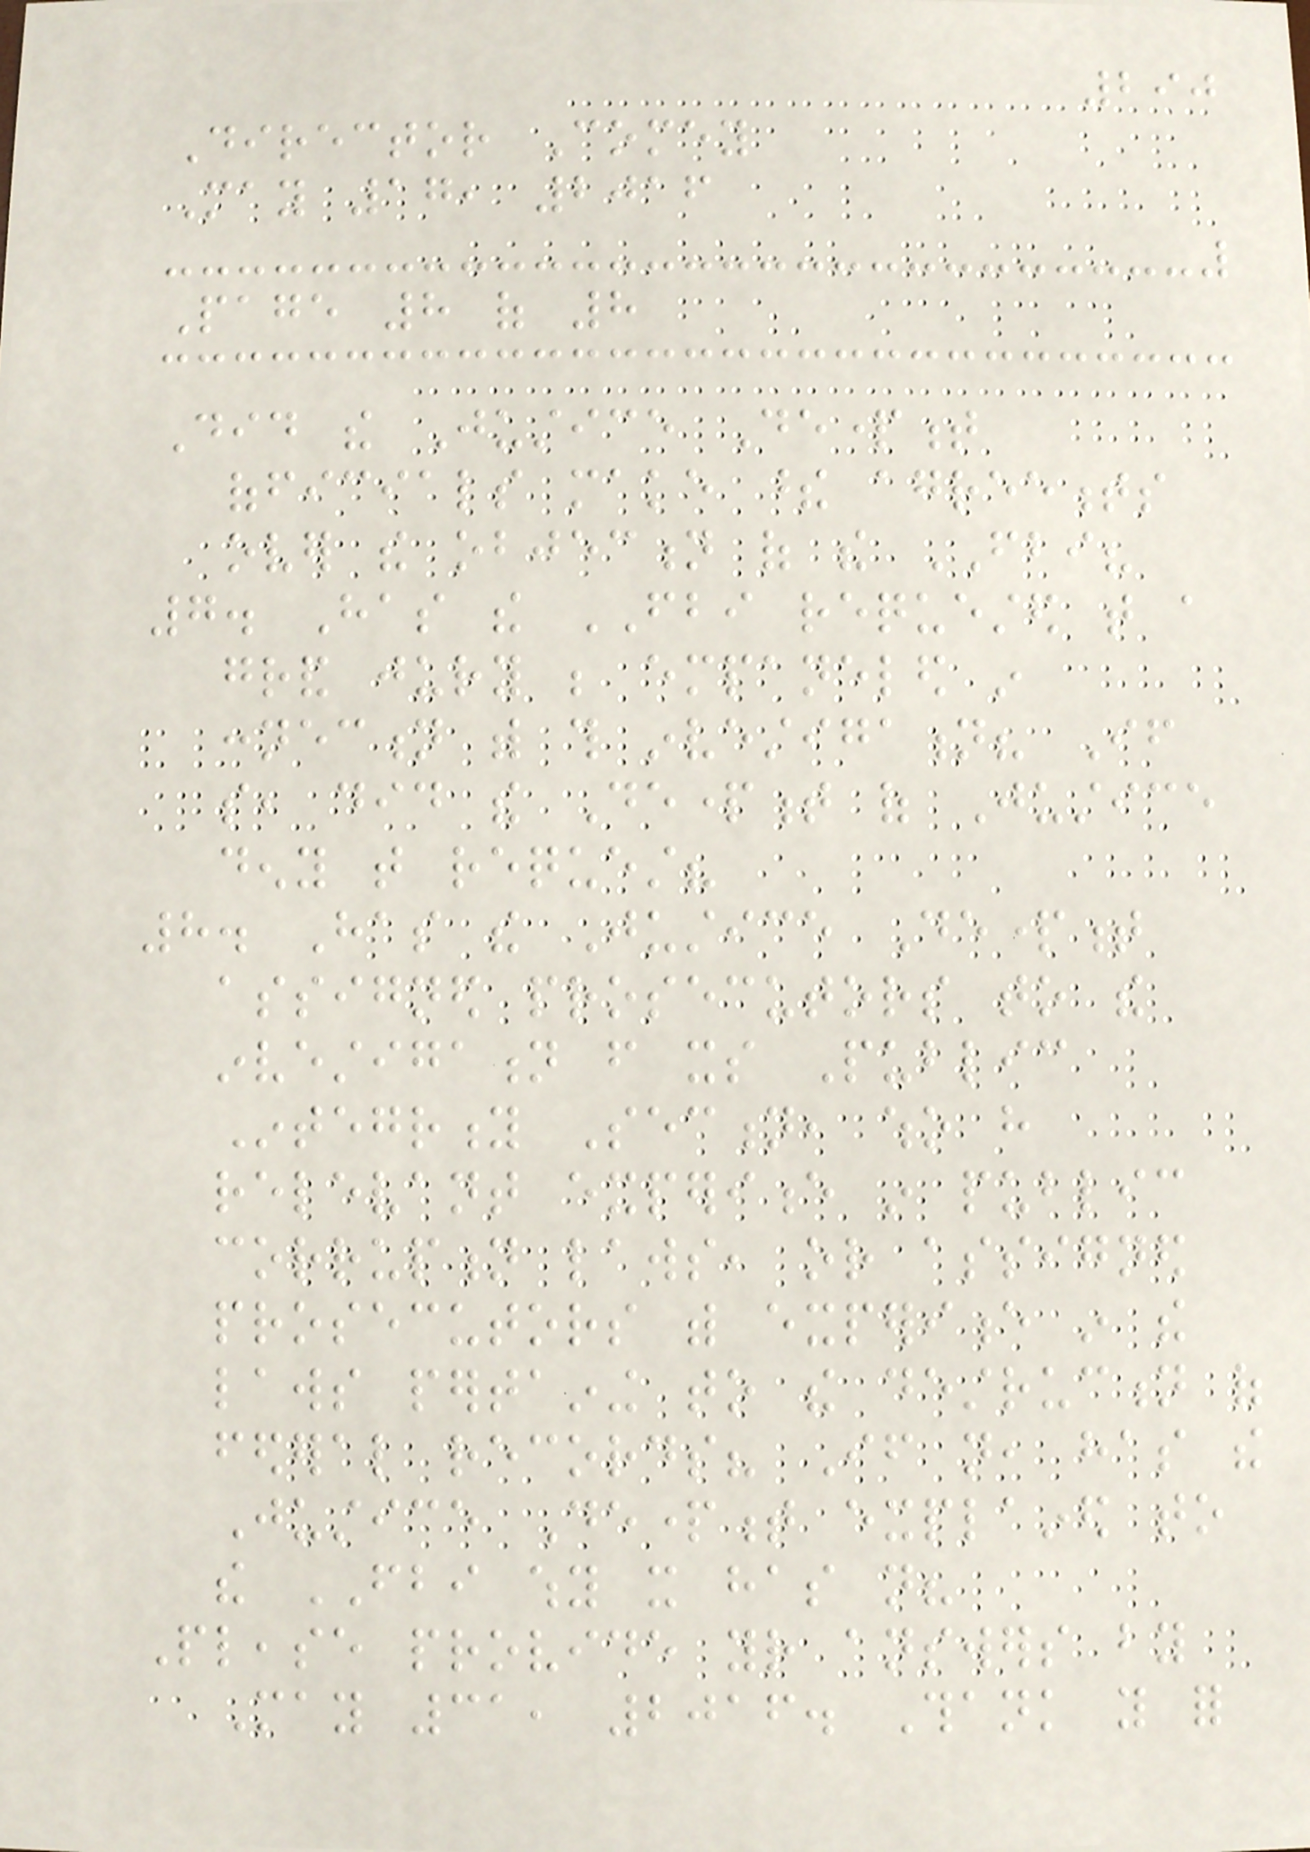290
Director Comey
May 17, 2016
Page 8 of 8
Did the Justice Department
officials make these agreements
over the objection of the FBI?
7. Has the FBI requested that a
grand jury be empaneled in
connection with this investigation? If
so, did the Department of Justice
deny that request?
8. Has the Justice Department
assigned prosecutors to the
investigation from its Public
Integrity Section, who have
relevant experience in public
corruption laws, or assigned
prosecutors with experience in the
laws pertaining to the destruction of
federal records? If not, has the
Justice Department explained to
the FBI why it has not?
Please provide your answers by
May 31, 2016. Thank you for
